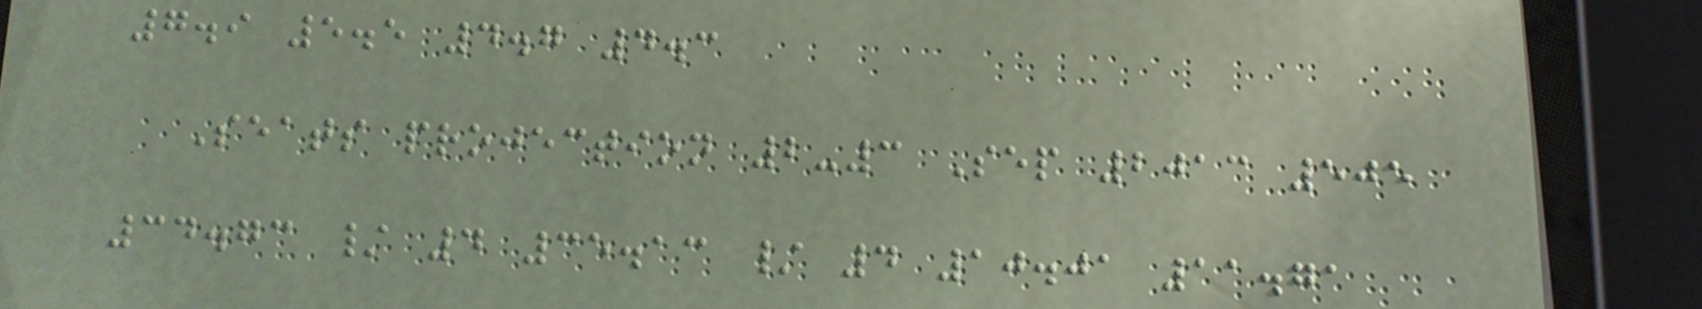7.9 5.5 4.7 4.3
Seats projection 2-3 Sep 2013 505
34.73 / 4 35.13 / 4 10.01 11.71
